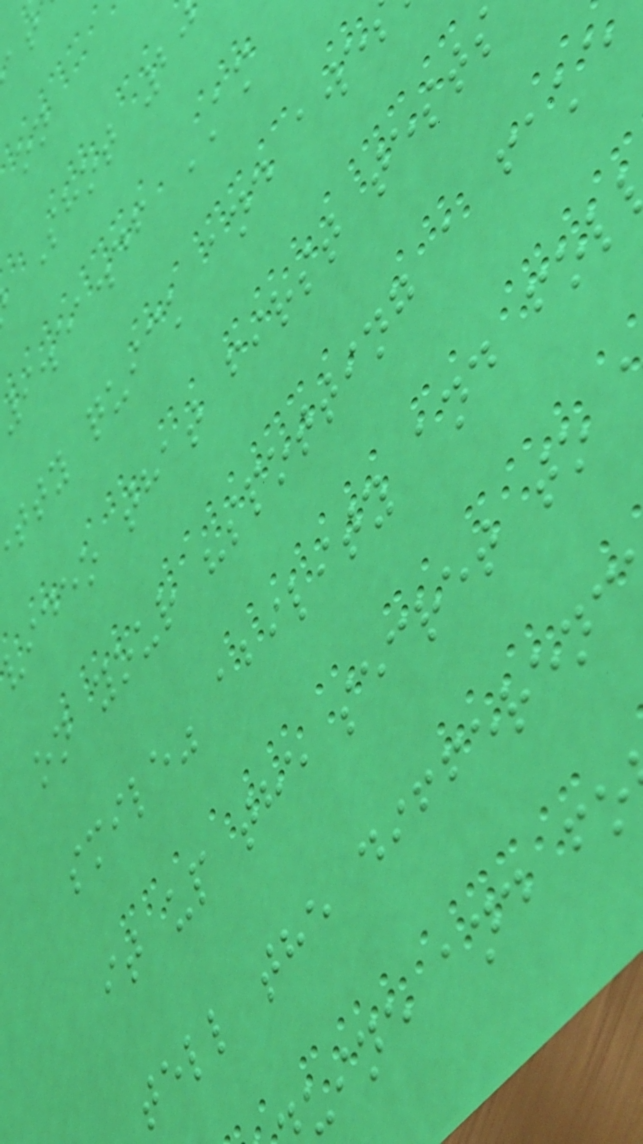Shot 20
i.ea.df AM
tty quick and awe
video that first tests
on your "spotting a fake
smile" ability and fol
it up the secret to
tell the differenc
uine and fo
